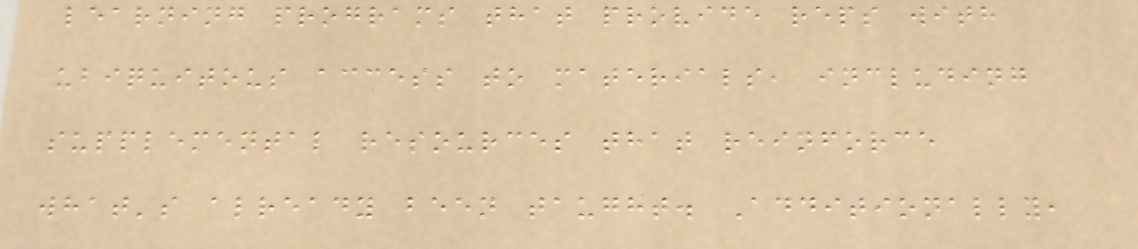learning programs that provide reps with
ubiquitous access to materials, including
supplemental resources that reinforce
what's already been taught. Additionally,
